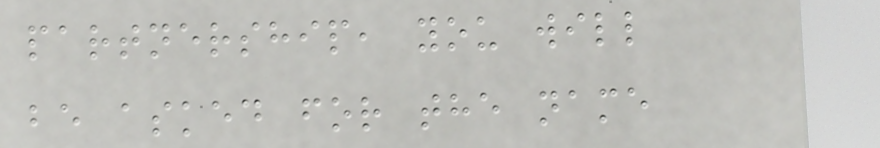partnership, you will
be asked for the name
